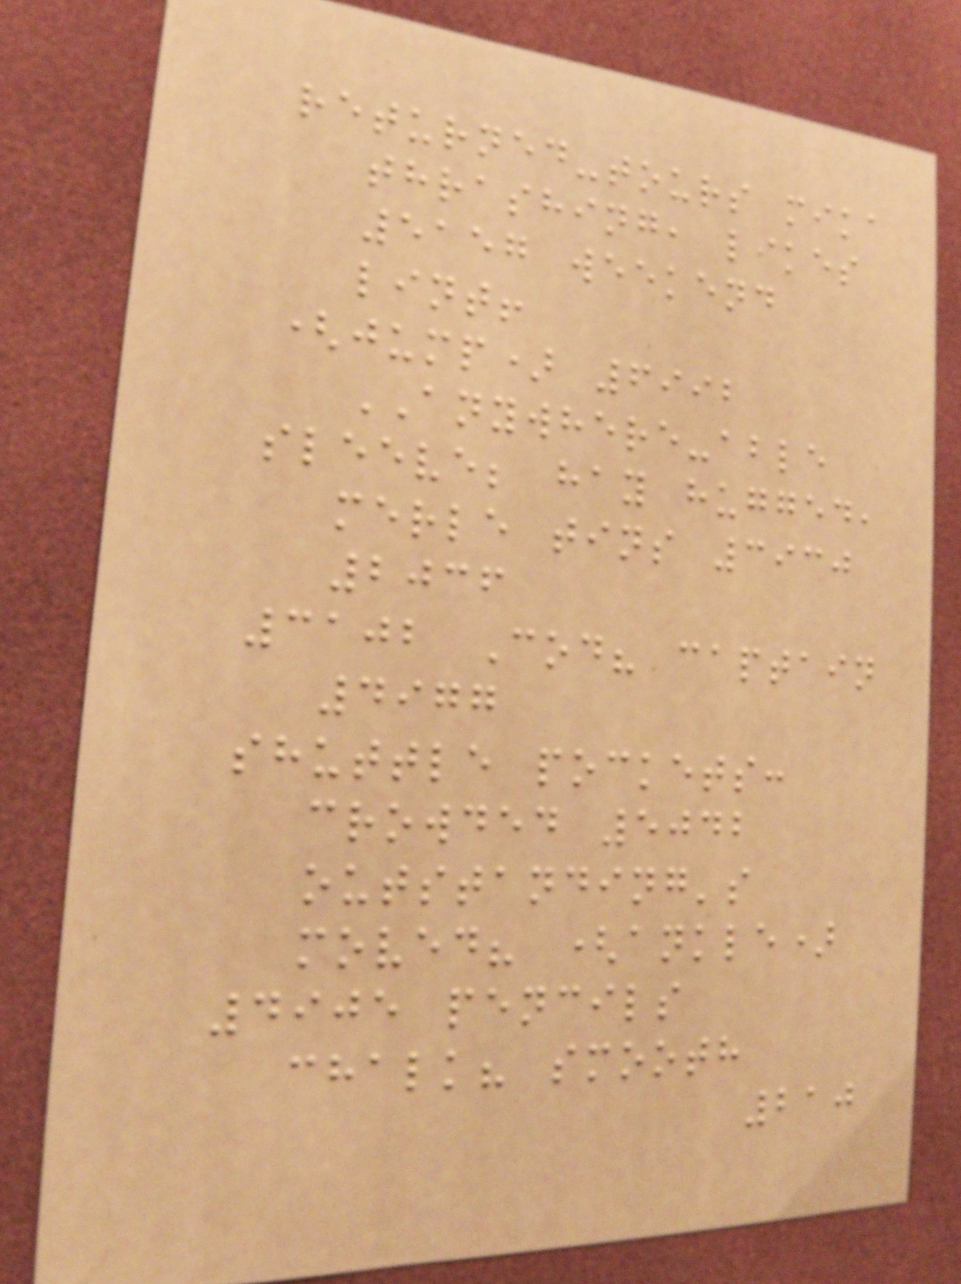returned-tours mika
thrashing, likes
5157 weekend
lint!
(jump) 6992
ANYWHERE-able
sleeve; hay hugged,
merle tins 3930
2036
3102 Cod? captain
4977
shuttle pockets:
crowded 5042
outstanding's
moved? (ankle)
4905 pencils
chalk? smooth
210
